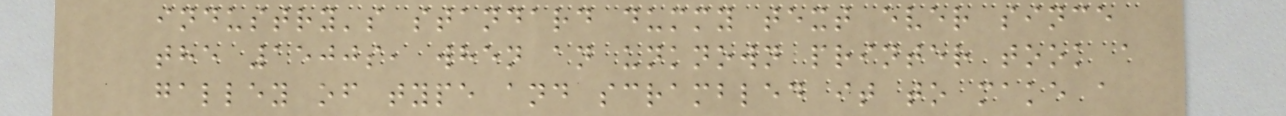industry's standard dummy text ever since
the 1500s, when an unknown printer took a
galley of type and scrambled it to make a
